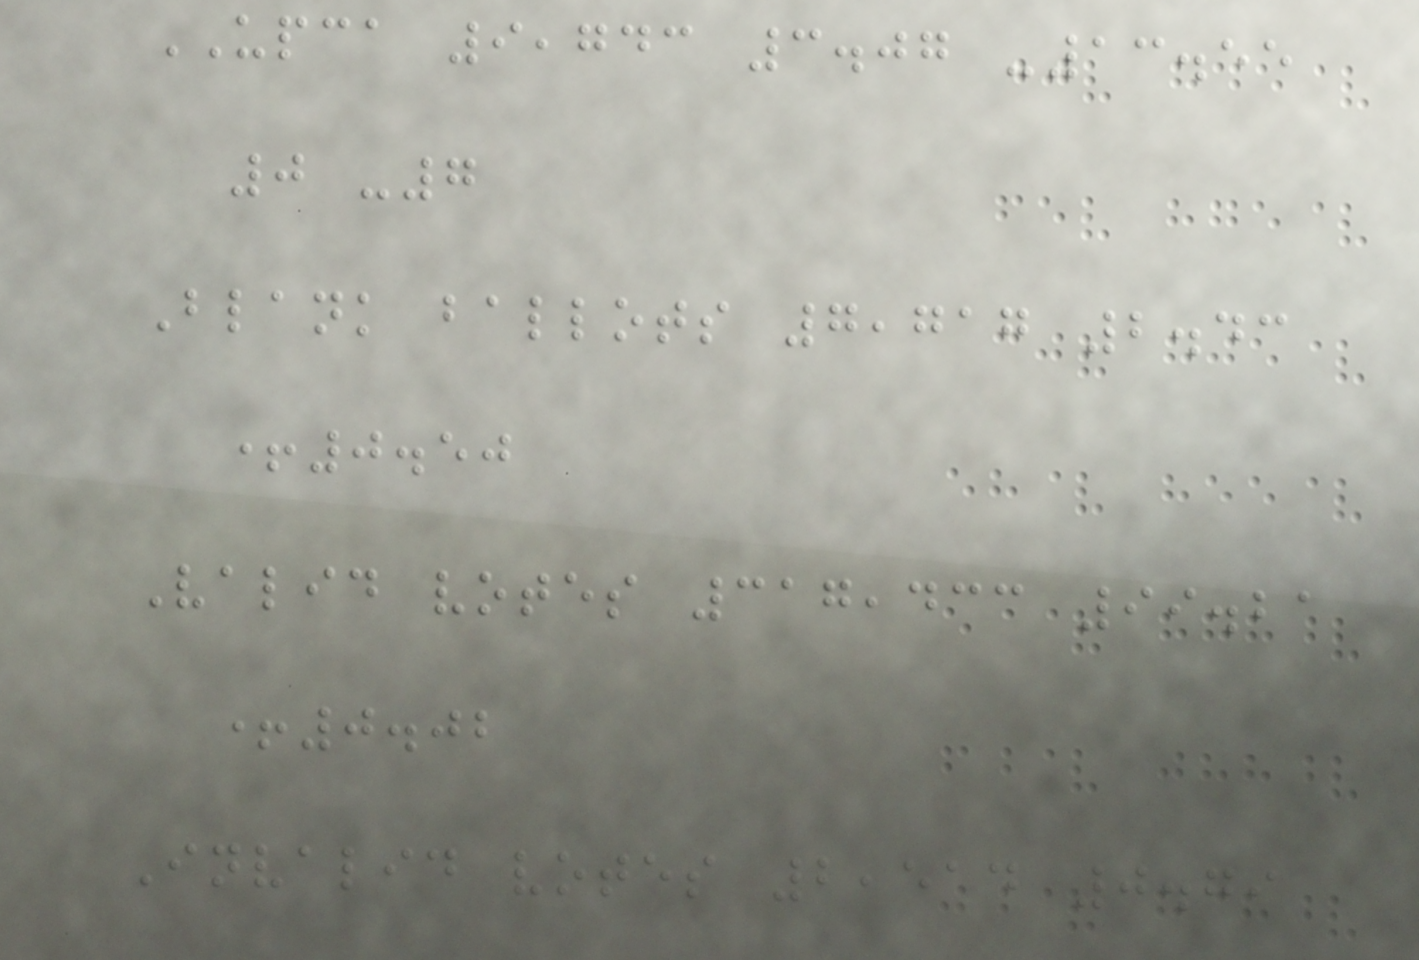UPCA 9,743 3.07 -13.55
0 -7
Blank ballots 7,717 2.43
+0.50
Valid votes 317,433 99.21
+0.02
Invalid votes 2,514 0.79
